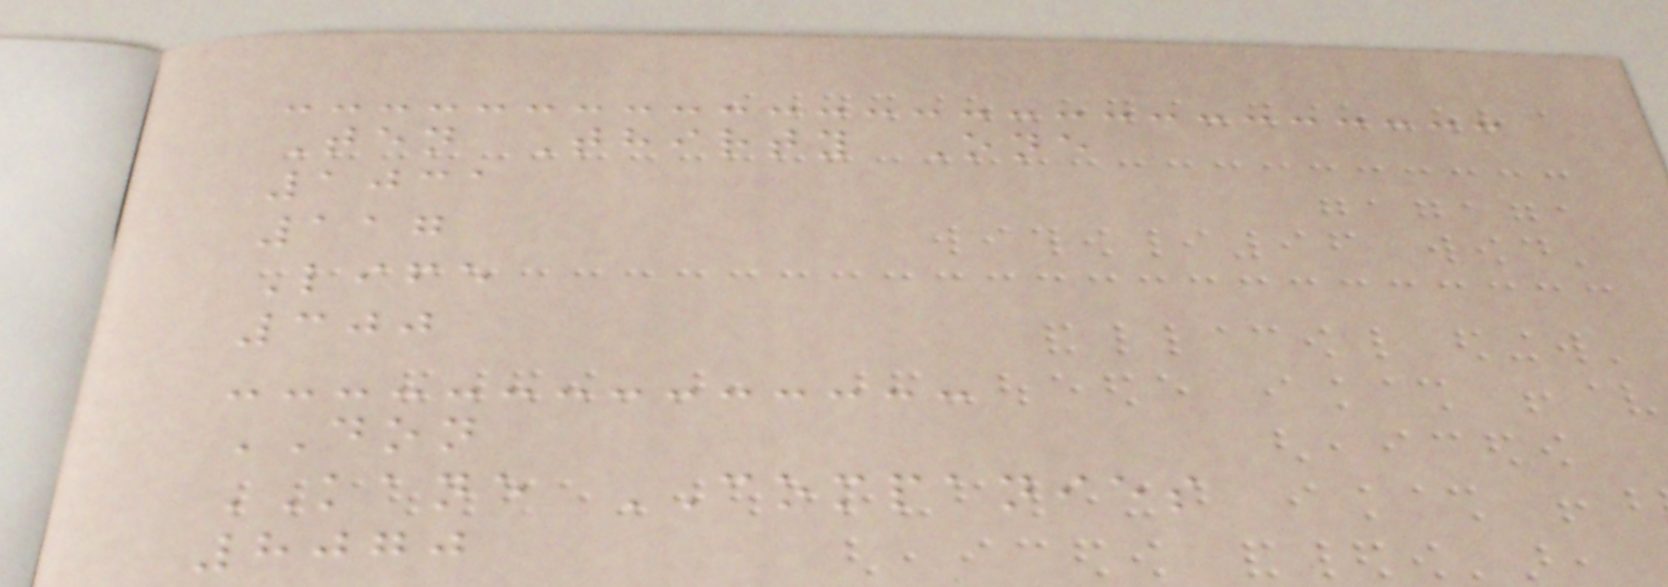Ten Thirty One
1031
117
Life
300
DON
KANE COMPANIES
8070
